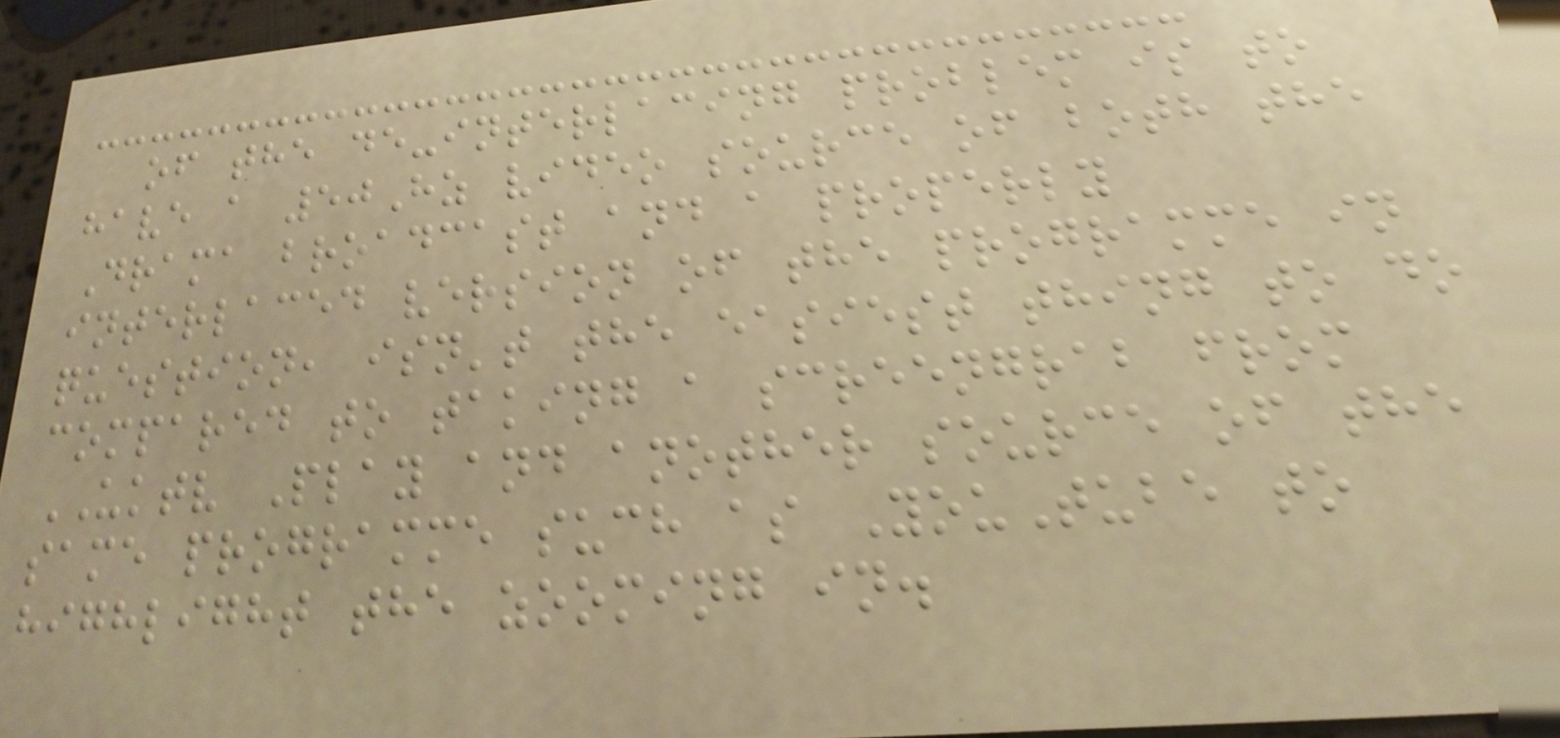of the de-interlacing problem is to
have a 50Hz video source of both the
Drama broadcast and a properly
interlaced version of the programme in
question, isn't the easiest thing to do
compared to taking a screengrab from
UKTV Play and another source of the
same programme such as YouTube to
highlight the zooming in.
